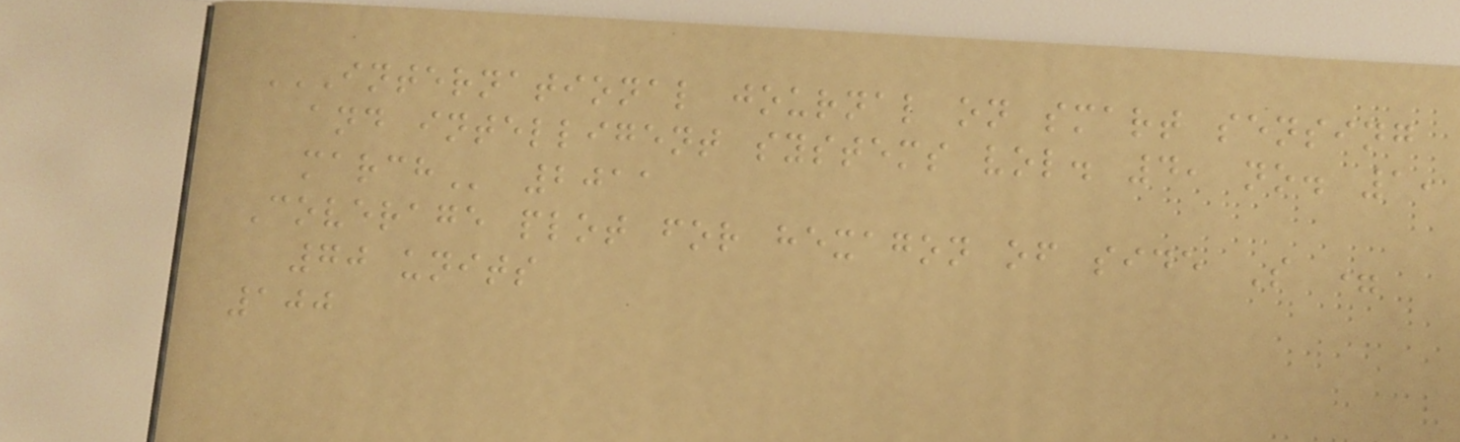INTERNATIONAL JOURNAL ON SMART SENSING
AND INTELLIGENT SYSTEMS VOL. 4, NO. 1,
MARCH 2011
Coverage plot for hexagon of side S =
70 units
100
